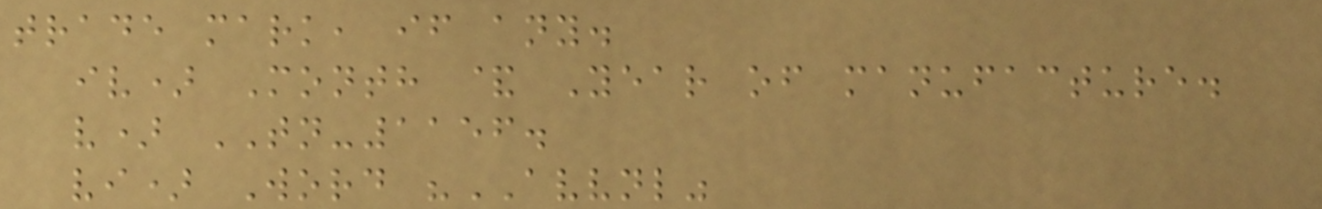trade mark, if any.
iv) Month & Year of manufacture.
v) TN-1156.
vi) Word "AVVNL"
